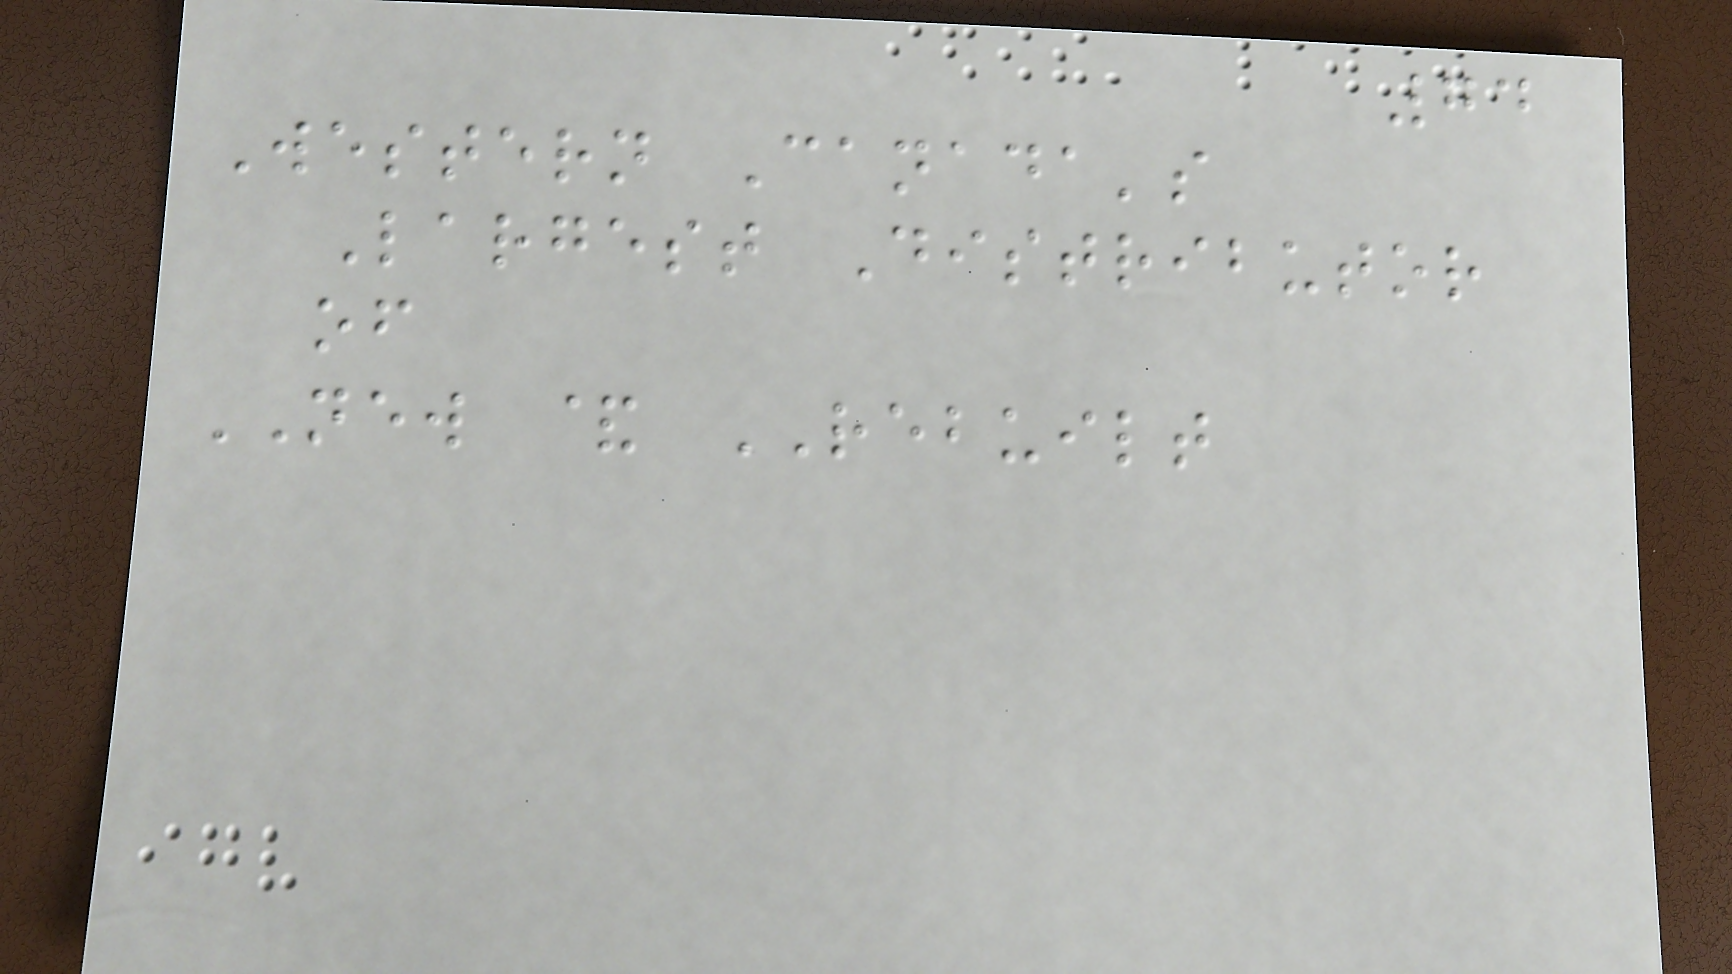74
Western Canada's
Largest Distributor
of
NEW & REBUILT
